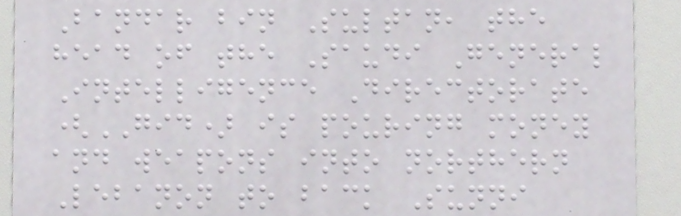Bandar bin Sultan, the
head of the Saudi General
Intelligence Directorate
(GID) is pouring money
and weapons into northern
Lebanon to back Sunni
